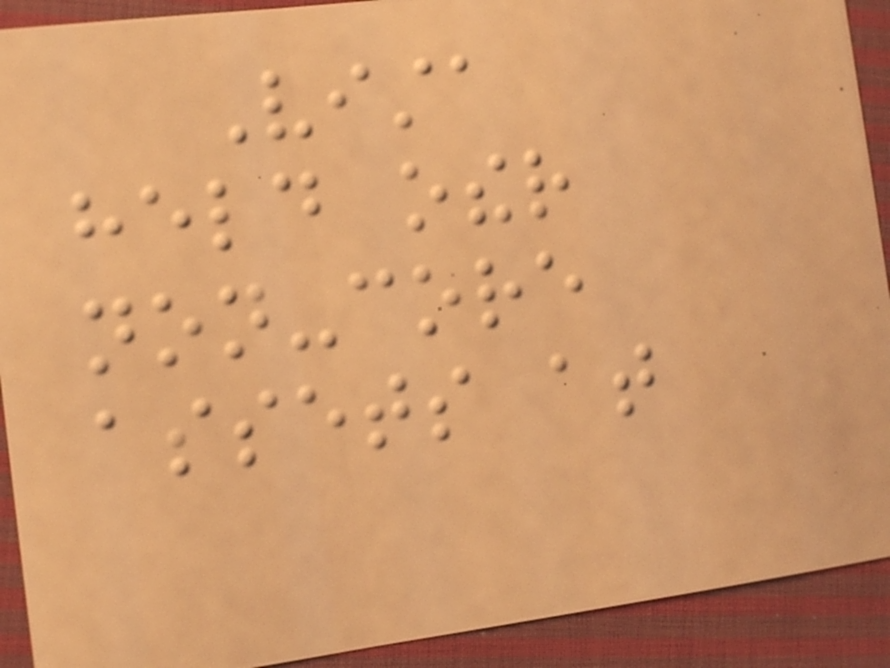Vista
held other
non-core
assets at
